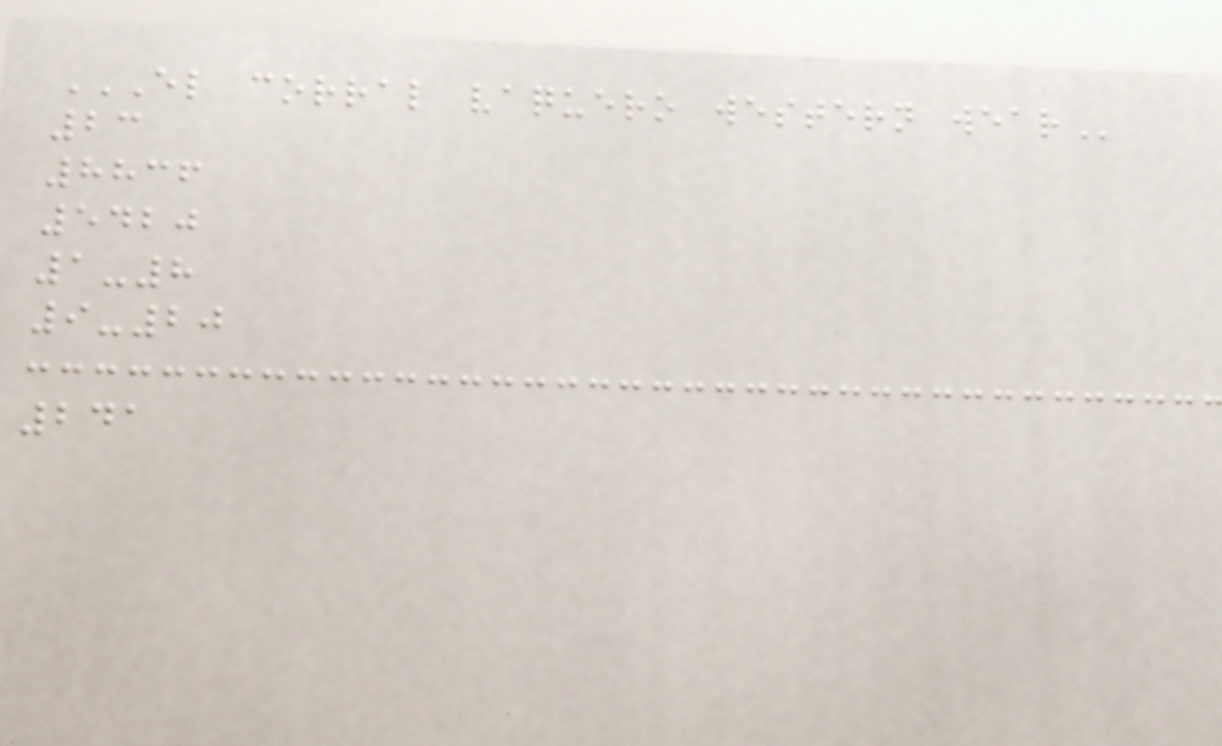EL CORRAL VAQUERO WESTERN WEAR
23
8836
5420
1-8
9-20
241
